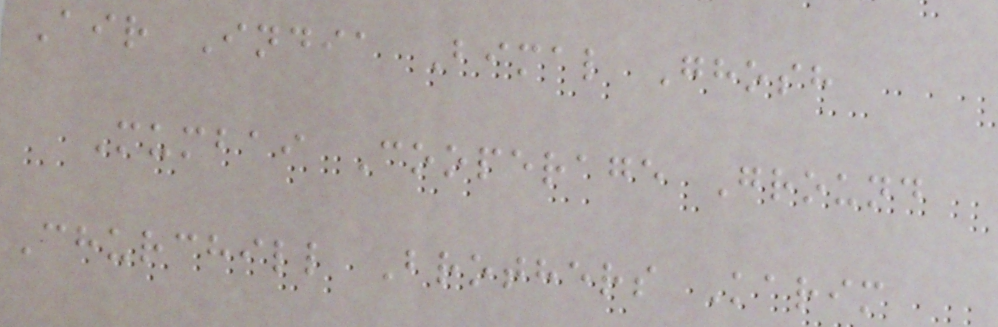Air India Bimal Ghosh
Mumbai Cooperage Ground
Churchill Brothers Karim
